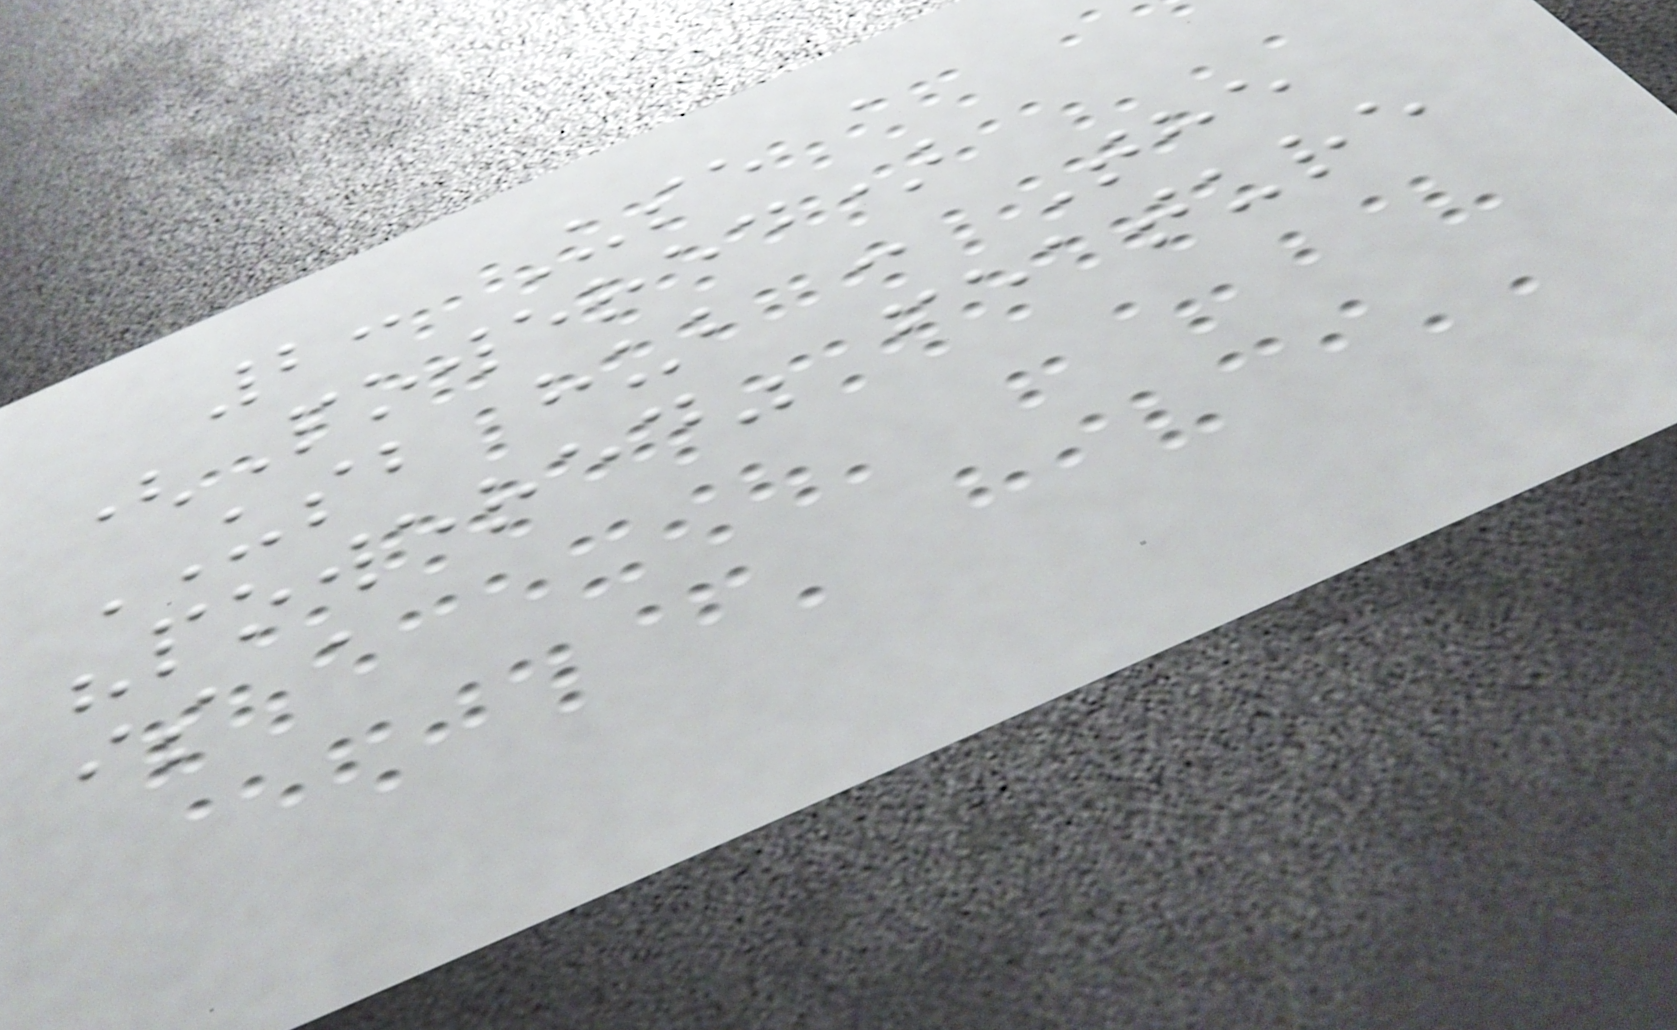2: Use a
(Powered)
USB hub : The
"powered" feature
is a
